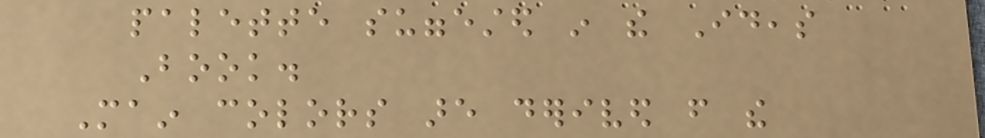palette suggested in the Ideas
Book.
Main colors are derived from the
